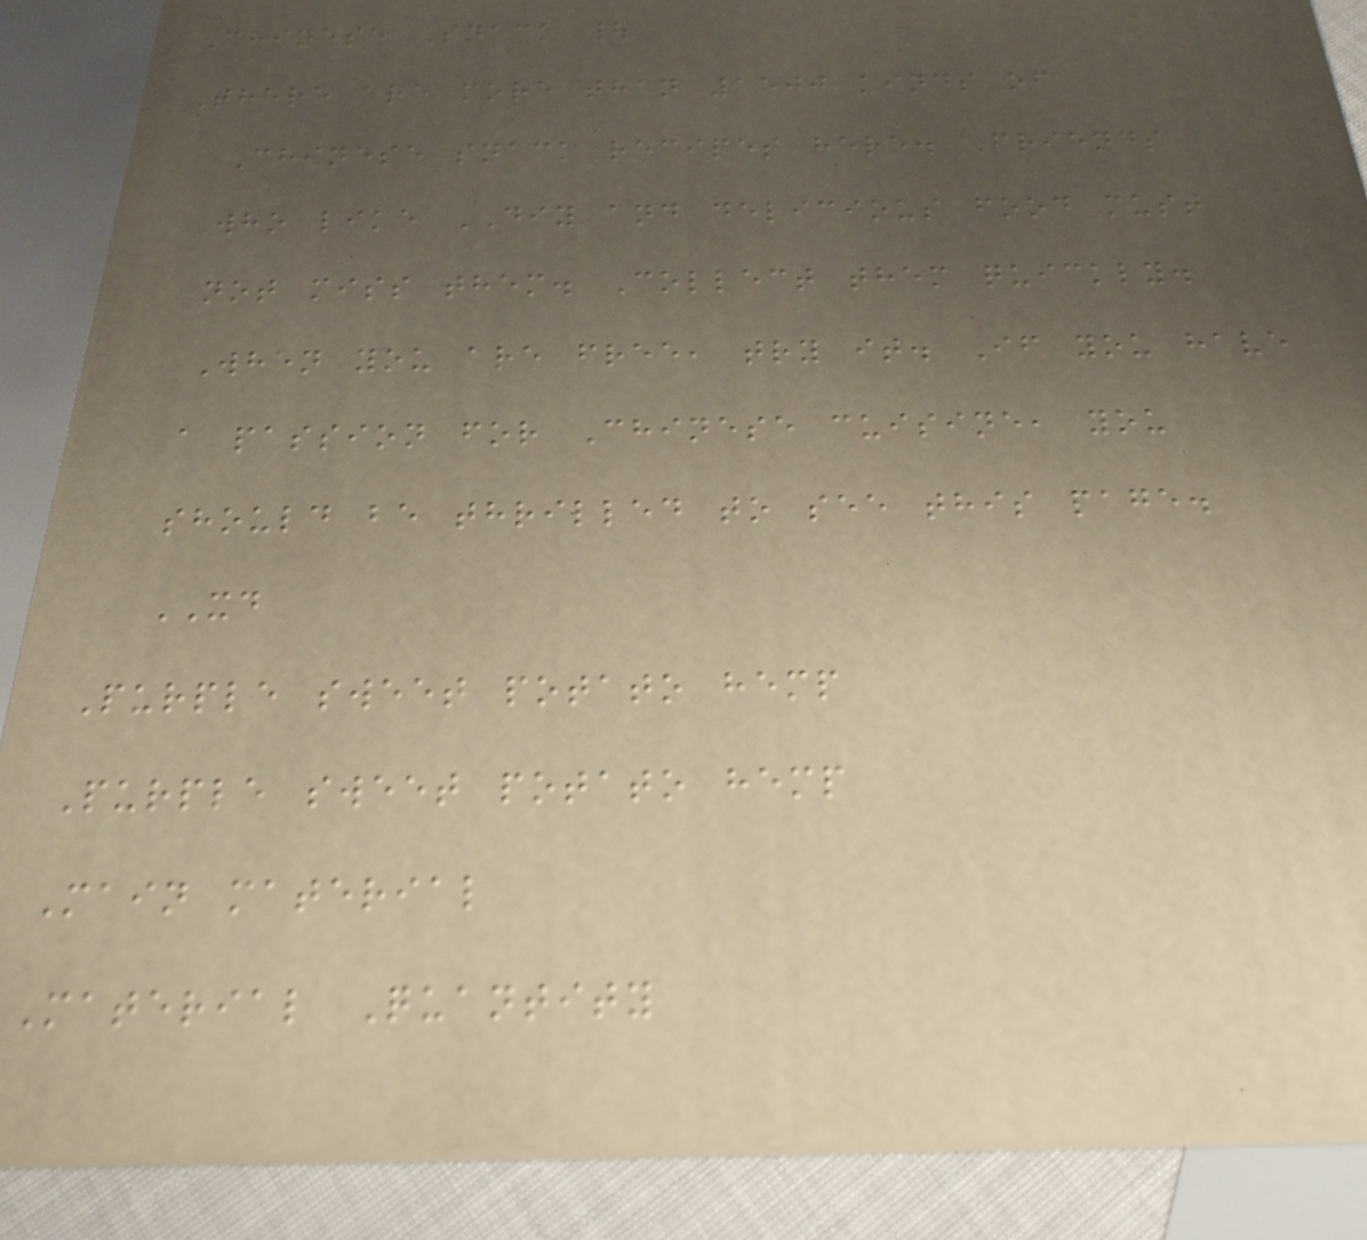Chinese Snack |
There are more than 1500 kinds of
Chinese snack recipes here. Friends
who like DIY and delicious food must
not miss them. Collect them quickly.
When you are free, try it. If you have
a passion for Chinese cuisine, you
should be thrilled to see this page.
XD
Purple sweet potato hemp
Purple sweet potato hemp
Main material
Material Quantity
